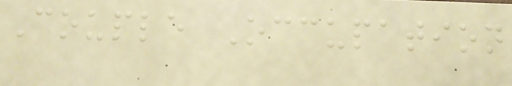Couple Occupation
